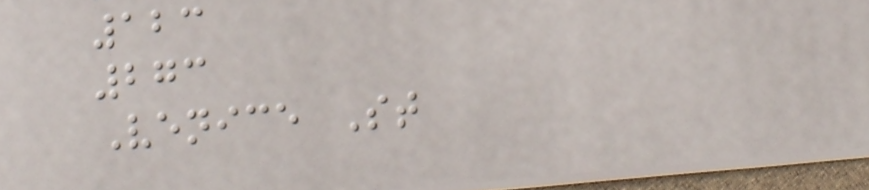123
273
Venice St
